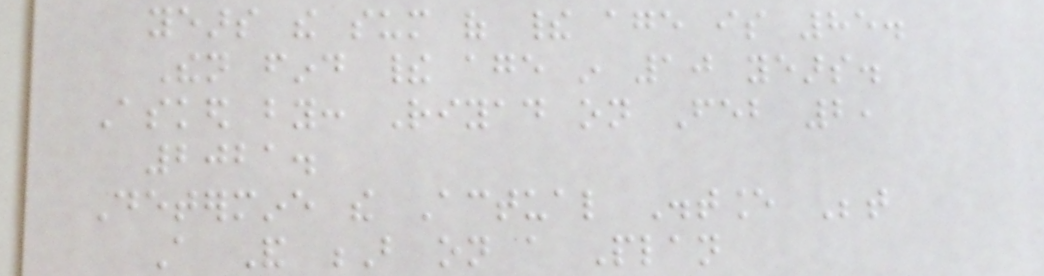years the sum of their age is 85.
Then find their age in 10 years.
Asked by: Riyad on Feb 2,
2021.
Determine the Actual Distance Between
A And B on a Plan
